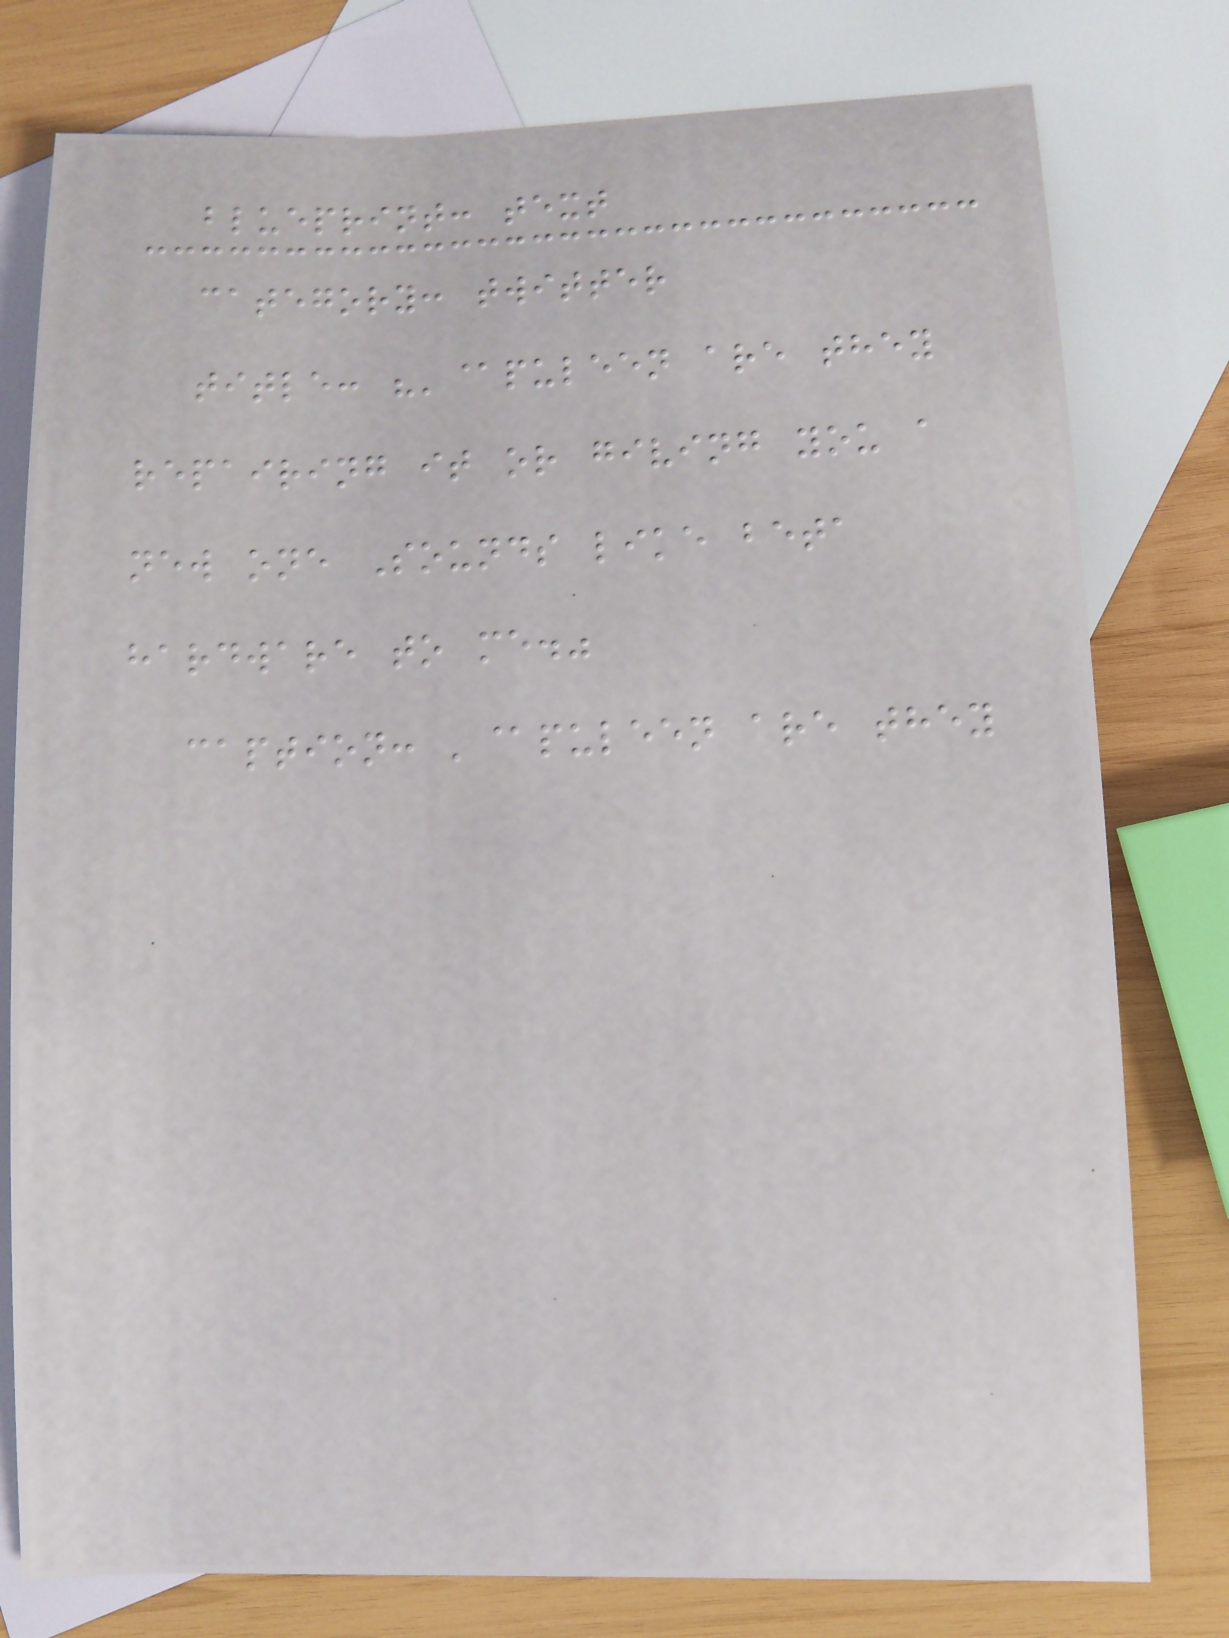blueprint: text
category: twitter
title: "'@puleen are they
repairing it or giving you a
new one Sounds like beta
hardware to me."
caption: '@puleen are they
